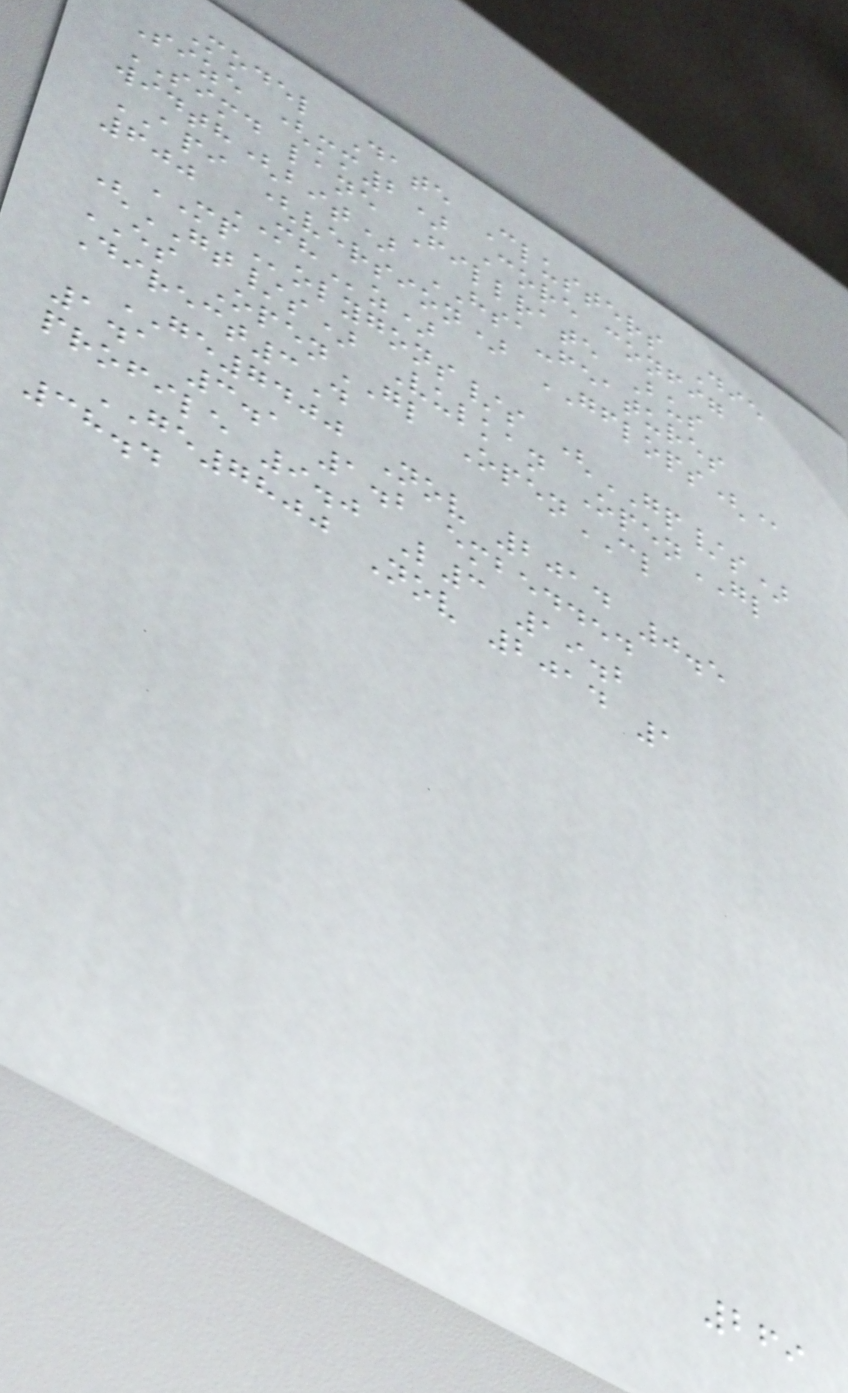Model Date Clusters Die
Size (mm2) Core config
SIMD lane Fillrate Bus
width(bit) HSA-features
API (version) GFLOPS(@
600 MHz)
MPolygons/s (GP/s)
(GT/s) Vulkan OpenGL
ES OpenGL OpenCL
Direct3D
GE7400 Nov 2014 0.5
1.1 3.1 1.2 embedded
profile 9.0 L3 19.2
GE7800 Nov 2014 1
38.4
269
